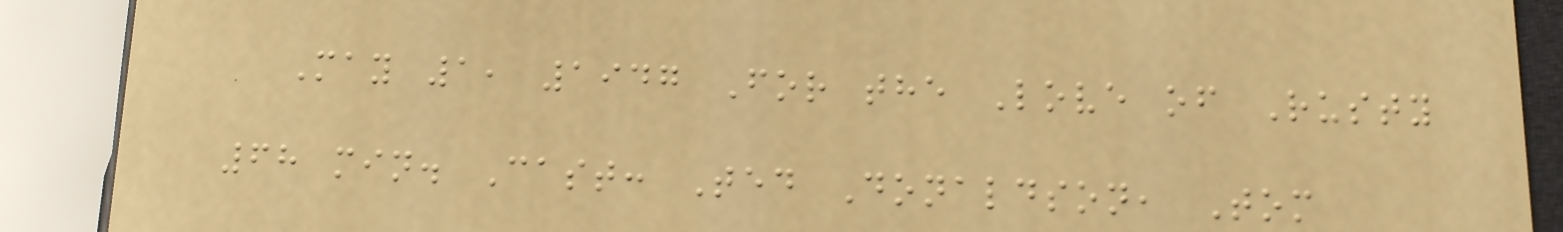May 1, 1947 For the Love of Rusty
68 min. Cast: Ted Donaldson, Tom
